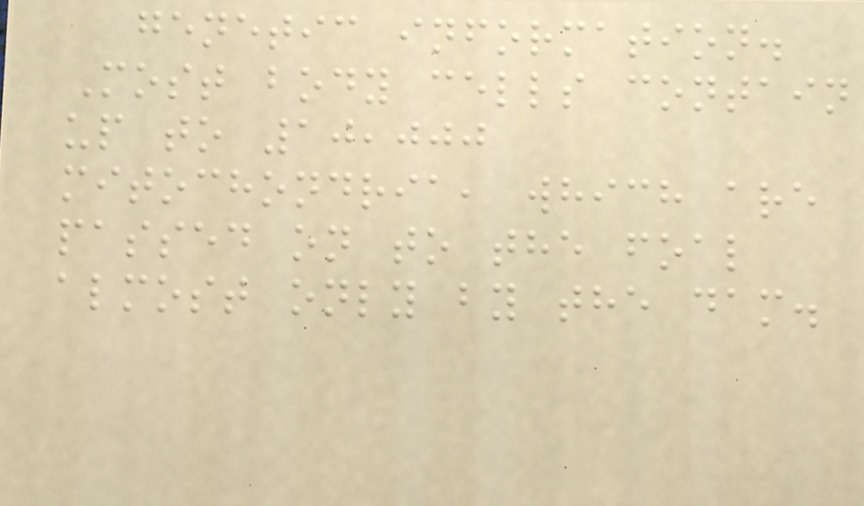genetic information.
Most body cells contain
up to 10,000
mitochondria, which are
passed on to the foal
almost only by the dam.
